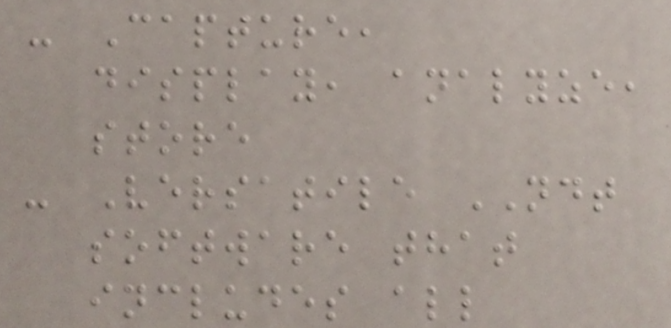- Capture,
display, analyze,
store
- Versatile NDT
software that
includes all
